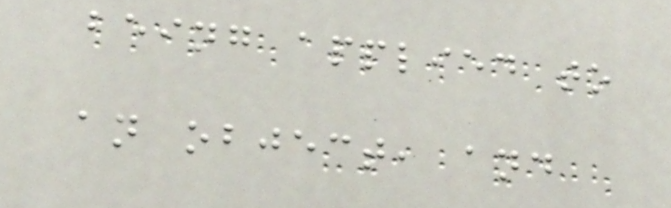being applied to
an object, and
